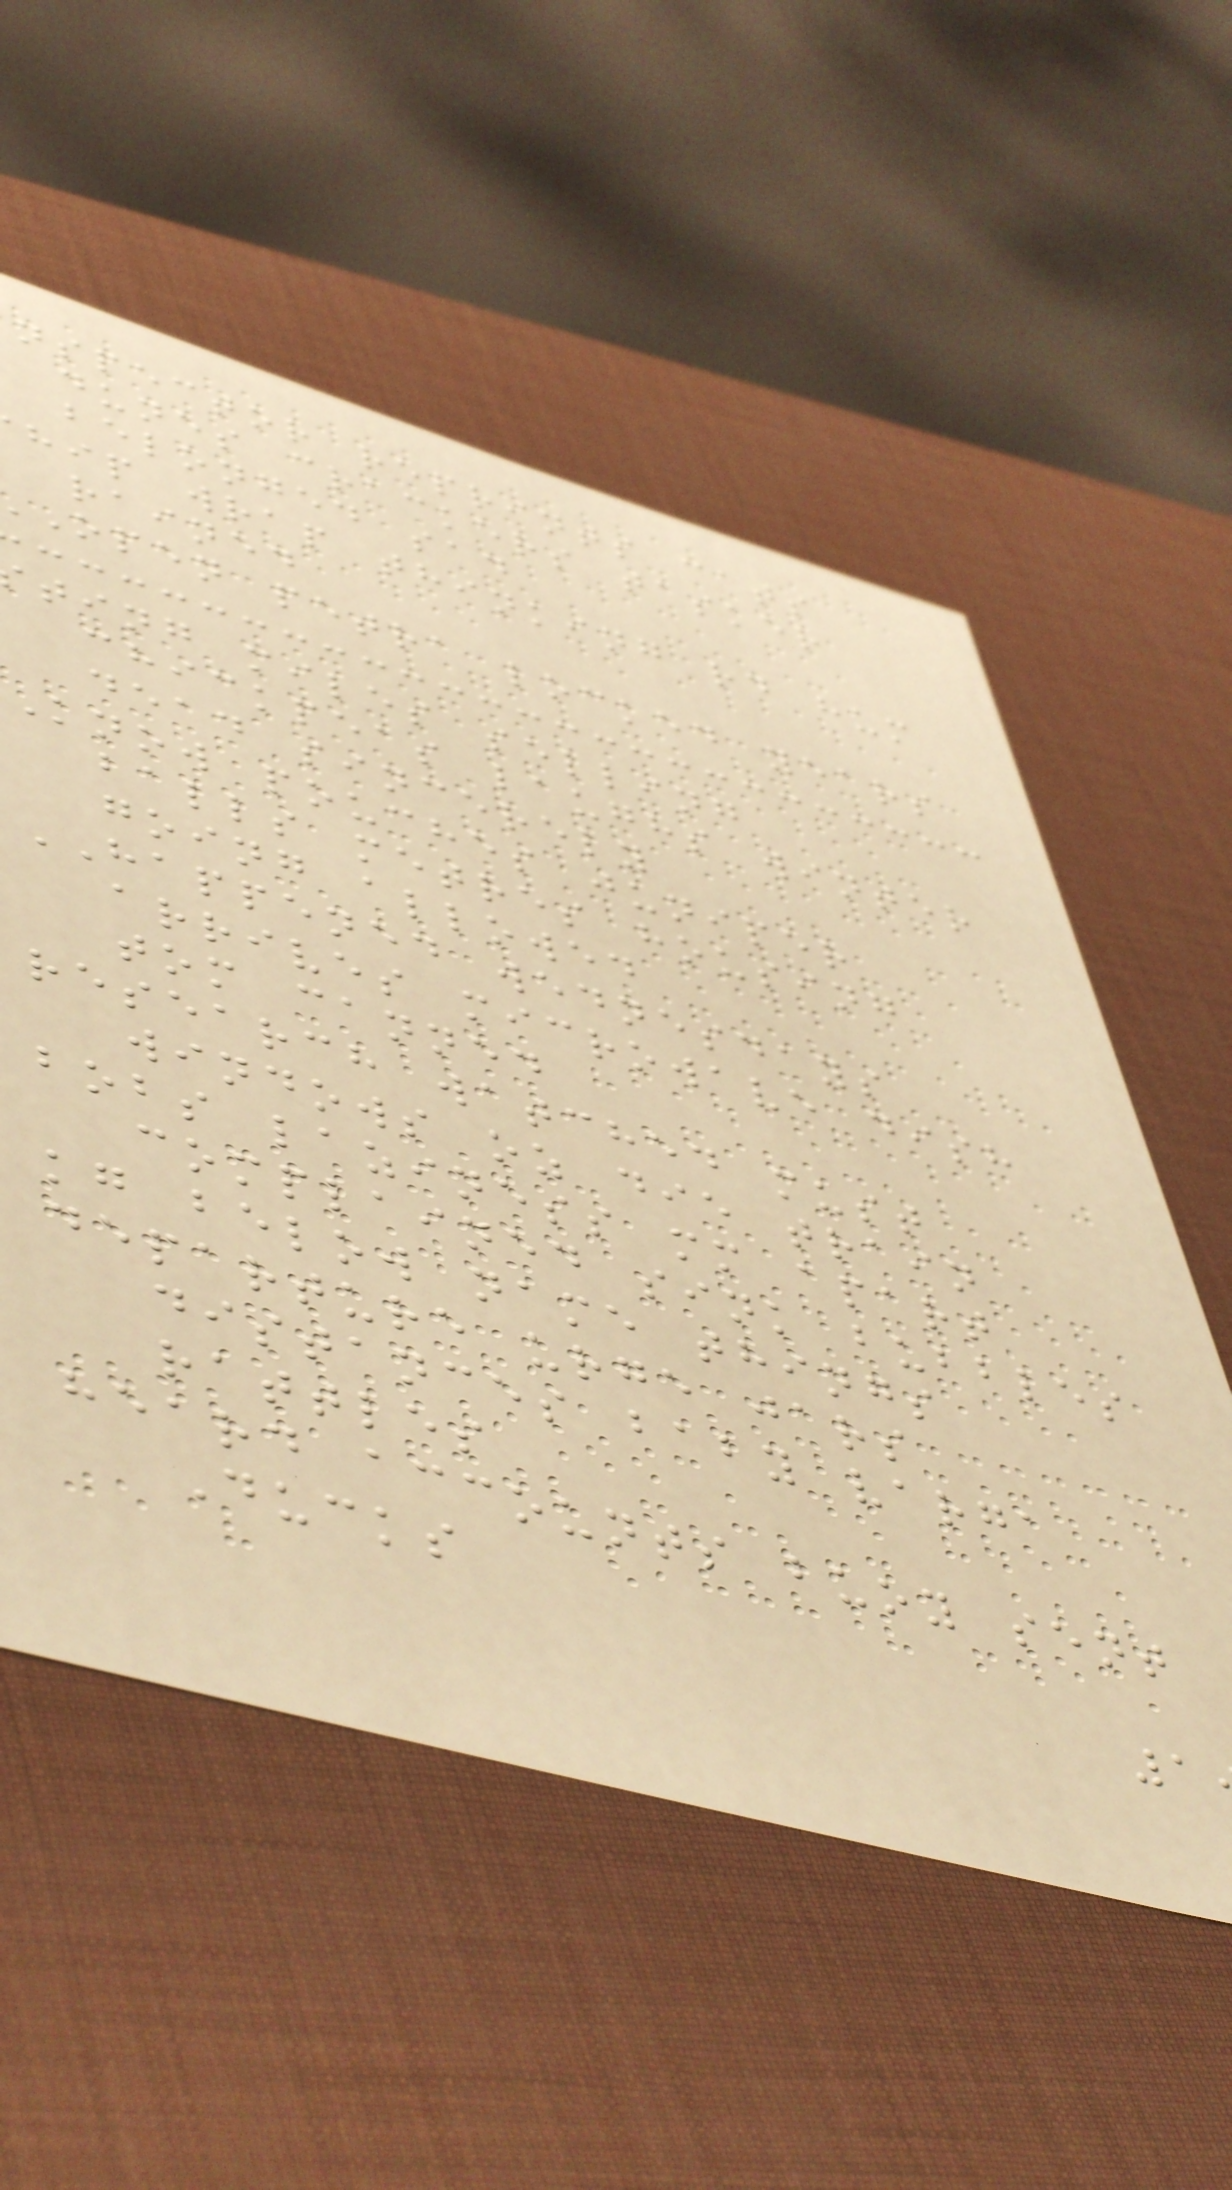nspector reprints cats
dunes crackers tasker
belonged sad
hip wrap thinking rd hum
rained
open petra locked years
ting miles selling
chickpeas laughs winter
dead sincerely
Know pouches juniper
balls metres housing
going allowed
HAPPENED wednesdays
arrives microwave dish
tom canned
research watched must
windows oz die train
bobs laziness mm apart
complained sink bubbles
kg below name things
departure urge jars
distances baby varga
rattles
heard accounts buoy sent
Ducks
